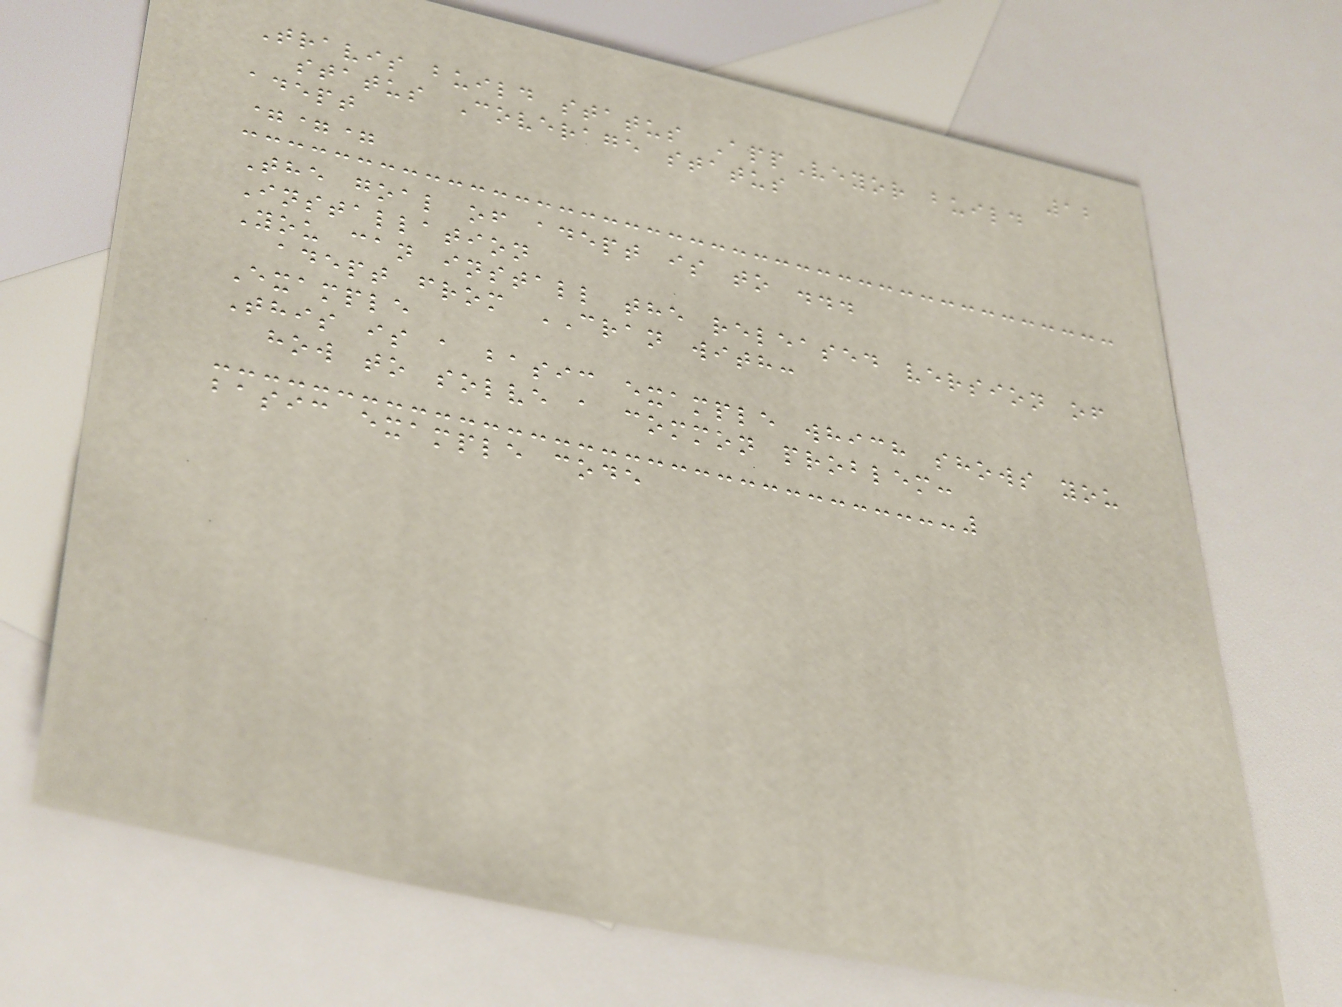12
Travis build status AppVeyor build
status Coverage status
adept
===
The goal of adept is to ...
Installation
You can install the released version of
adept from CRAN with:
Example
This is a basic example which shows you
how to solve a common problem:
basic example code
